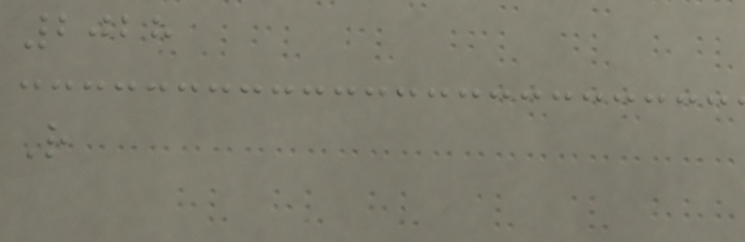2028
R
